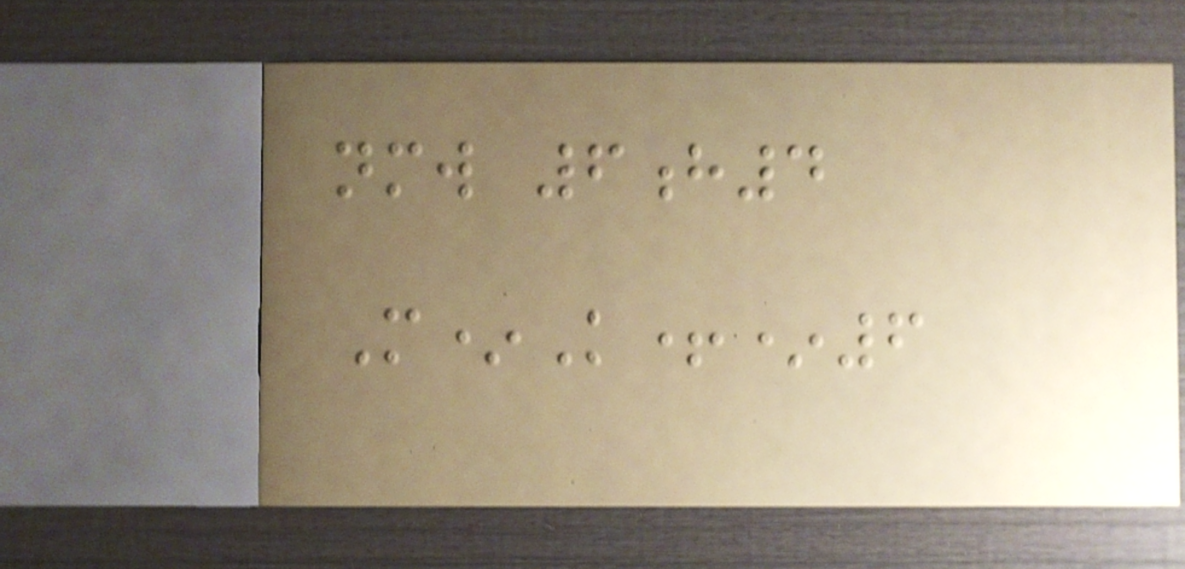nmw 6h4
M*K+*6
